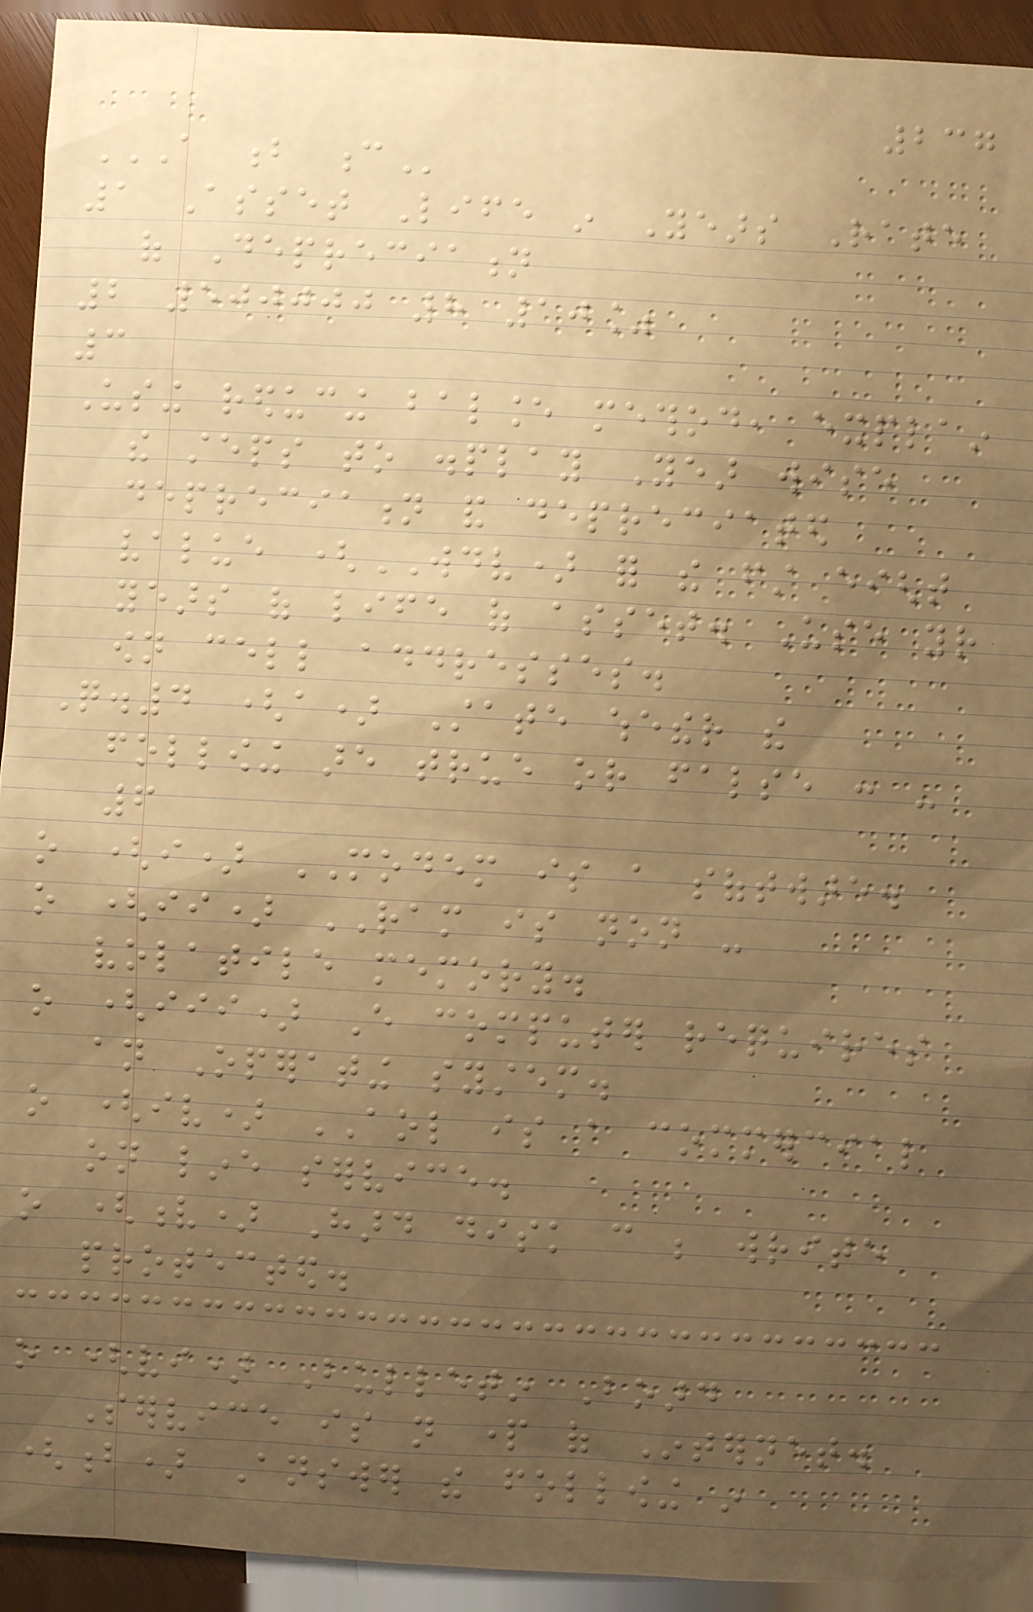237
A B C
1 Asset Life in Years Rate
of Depreciation
2 500000 8 10%
3
Using reducing balance method, explain
the steps to display Year wise
depreciation and depreciated
value (WDV) for the first eight
years of life of asset. Use your
own cell addresses.
Q.4 (a) State whether the
following are true or false : -
6
o (i) MODEM is a software.
o (ii) RAM is non -
volatile memory.
o (iii) Every computer requires
an Operating system.
o (iv) AOL is a commercial
on line service.
o (v) Hard disk can be write
protected.
o (vi) Bulletin Board
Service is not part of Internet.
(b) Answer the following in
